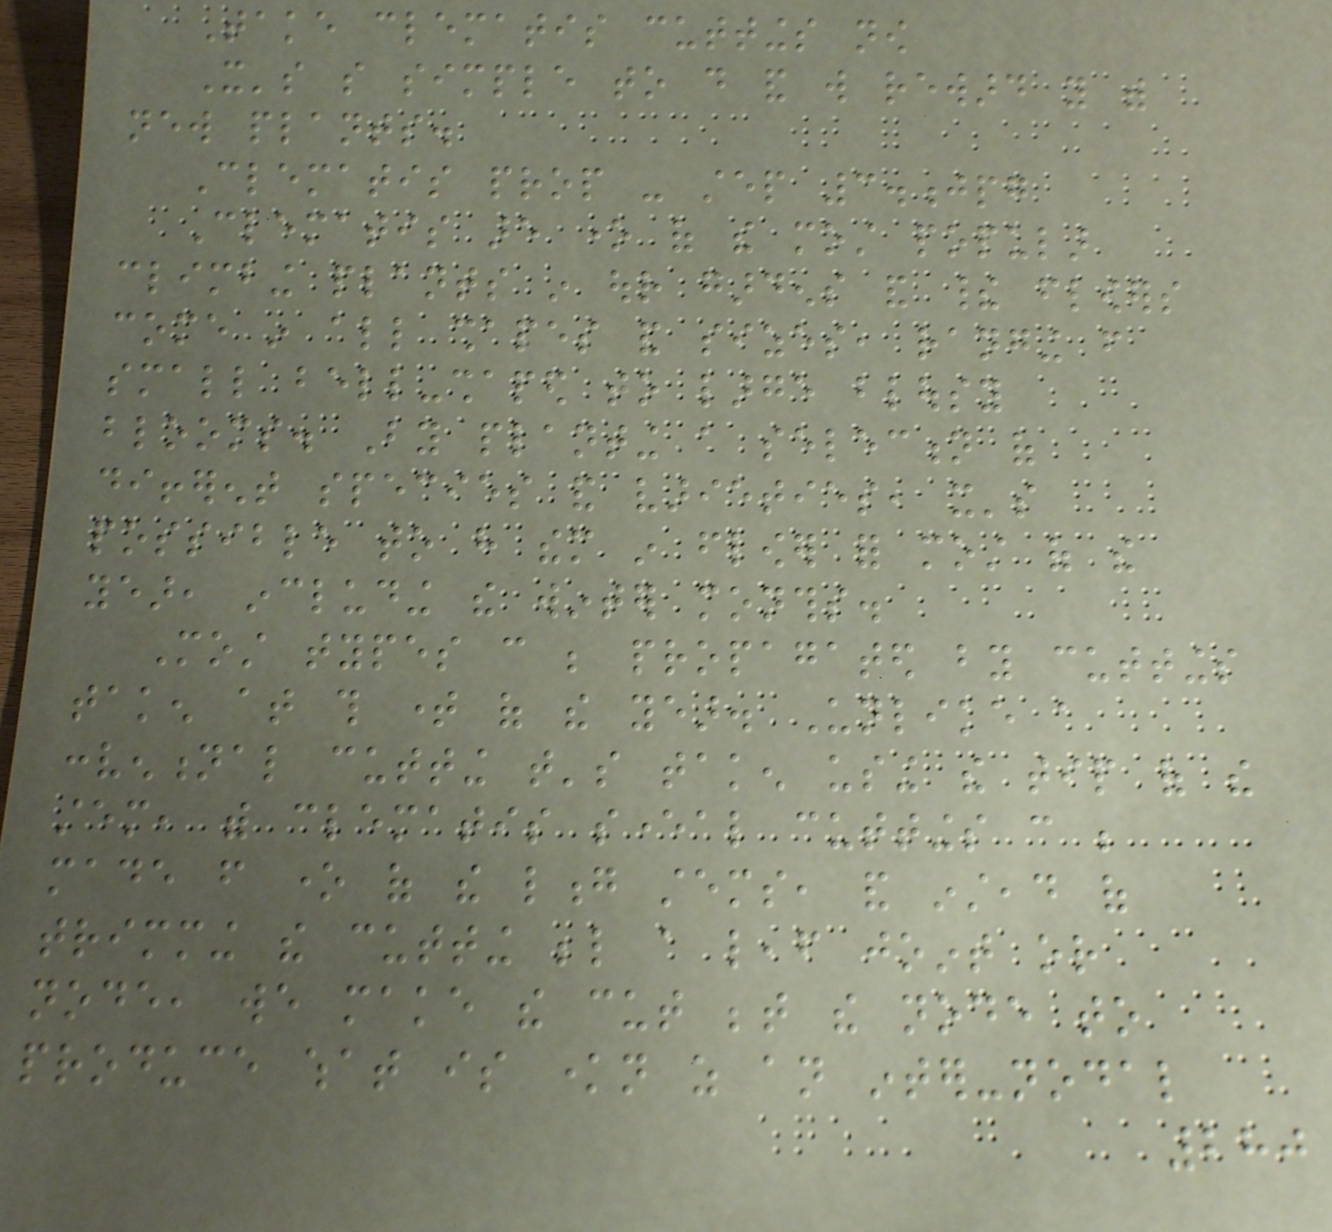Take clematis cuttings now
It's so simple to do and will reward you with
new plants.
Clematis prop - step 3.jpg
Clematis are one of the most popular
climbing plants in our gardens and their flowers
come in all shapes and sizes, ranging from
small bell-shaped to large blousy
blooms. By planting a selection of
different species and varieties, it's
possible to have them in flower for most of the
year, including the winter months.
Most types can be propagated by cuttings
taken at this time of the year. Unlike a
conventional cutting that's taken using the tip of the
stem, with clematis several cuttings can be
made from one of the long stems, and instead of
trimming the cutting below a leaf joint or
node, we make the cut between the node to
produce what is known as an inter-nodal
280
